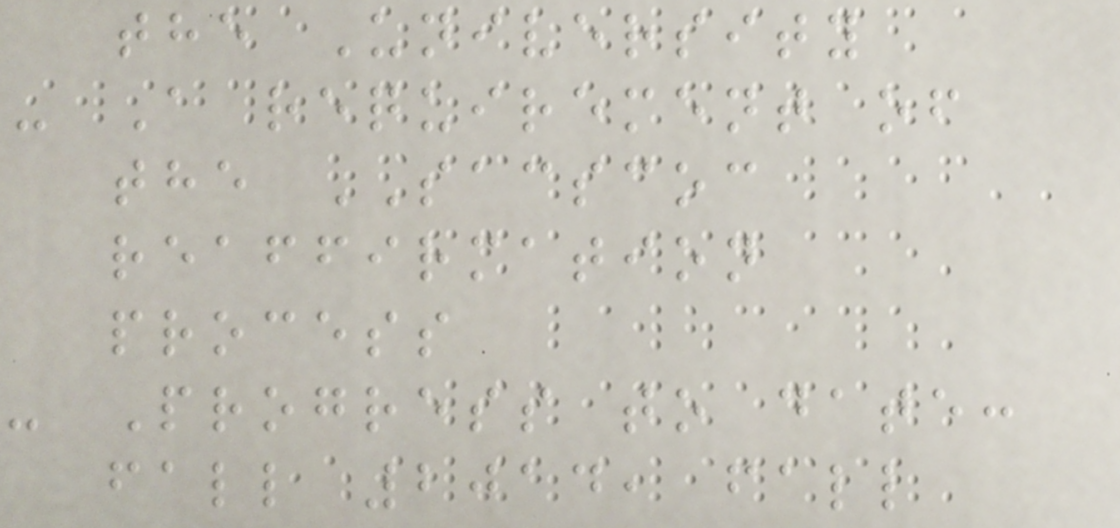the University
- A requirement of
the SACSCOC
reaffirmation
process
- Progress to date:
fall 2014, fall
